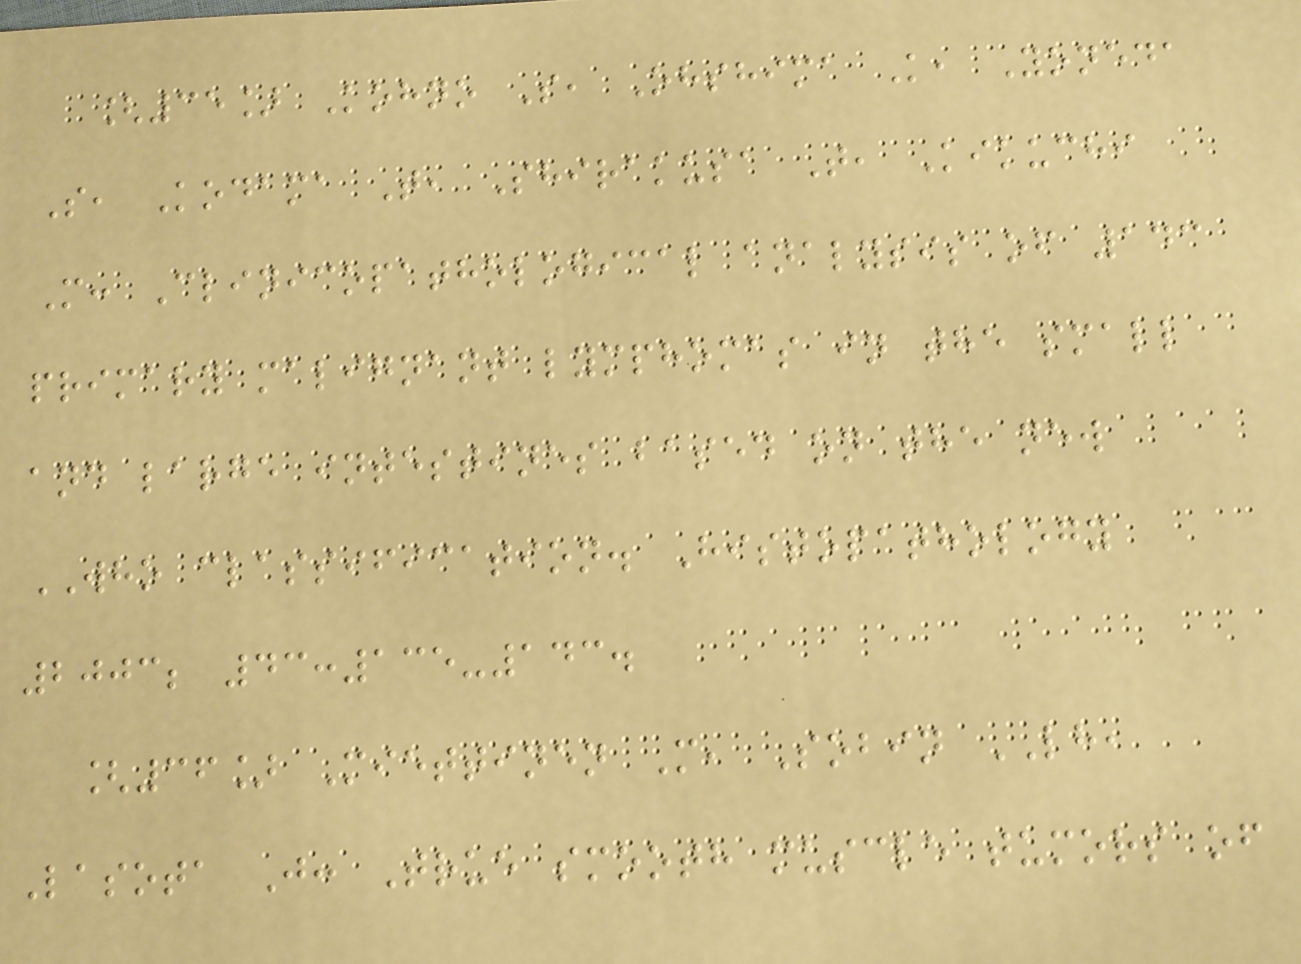[35] Kohno S, Ohshima K, Yoneda
S, Kodama T, Shirakusa T, Kikuchi
M: Clinicopathological analysis of 143
primary malignant lymphomas in the small
and large intestines based on the new
WHO classification. Histopathology
2003; 43:135-143.
[36] Miettinen M, Sobin LH,
Lasota J: True smooth muscle tumors of
